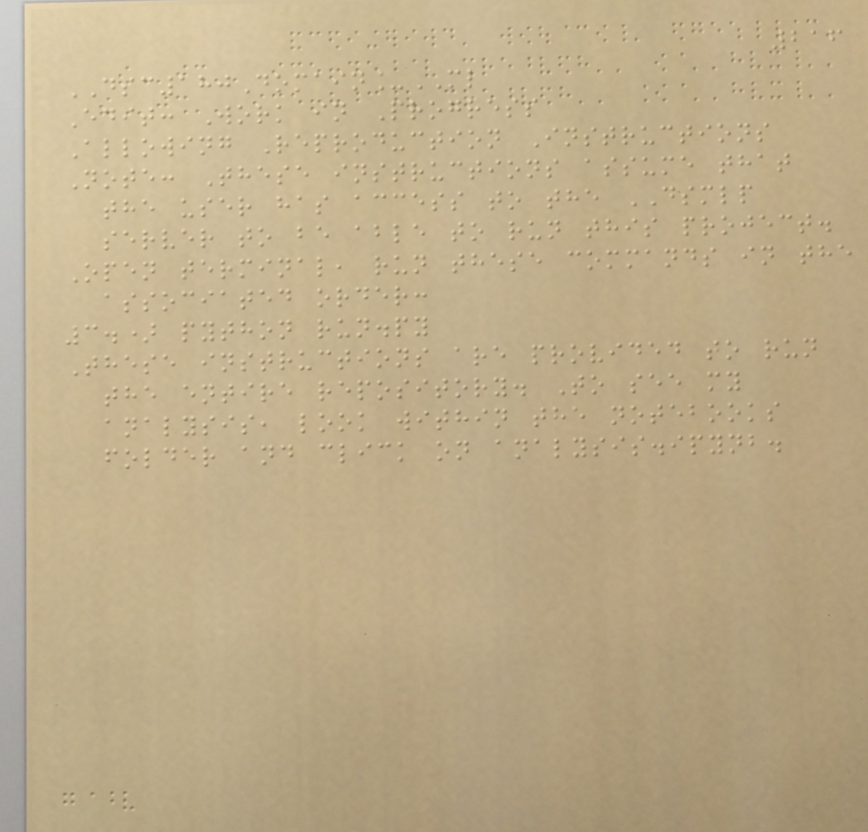216
DSC180Domain_ML
Edit: Work in Progress
Allowing Reproduction Instructions
Note: These instructions assume that
the user has access to the DSMLP
server to be able to run this project.
Open terminal, run these commands in the
associated order:
3.) python run.py
These instructions are provided to run
the entire repository. To see my
analysis, look within the notebooks
folder and click on analysis.ipynb.
